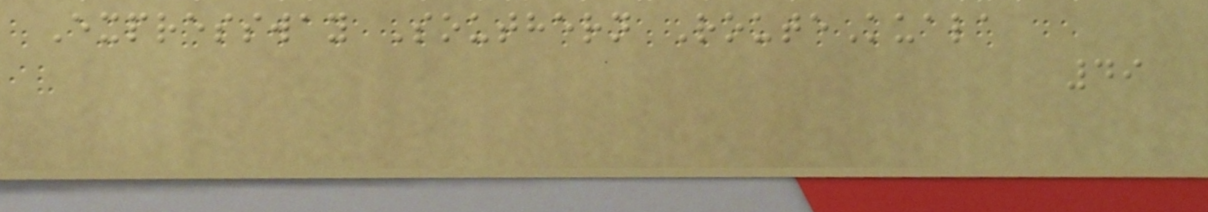Expressway Southern RouteKuala
49
